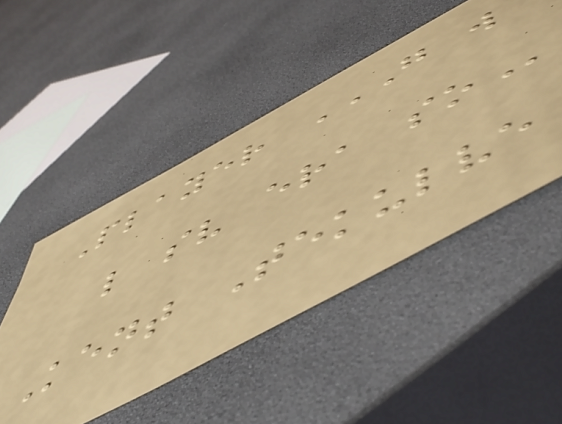Player G W
L SV ERA SO
Kent Tekulve
